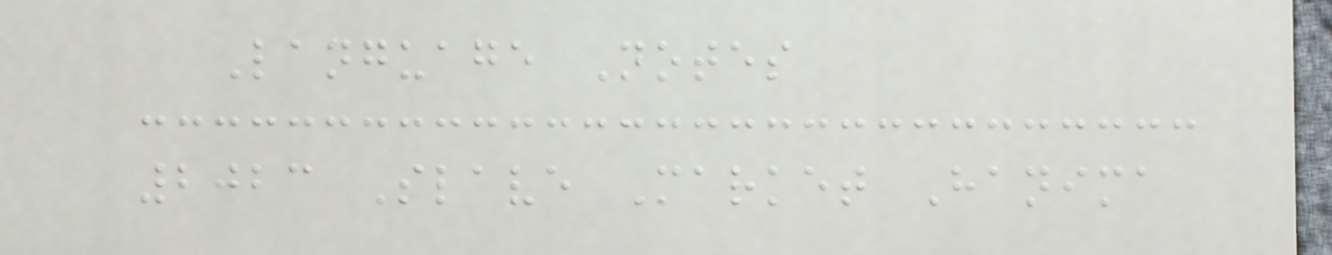Language Notes
2023 Slave Market Hanima
